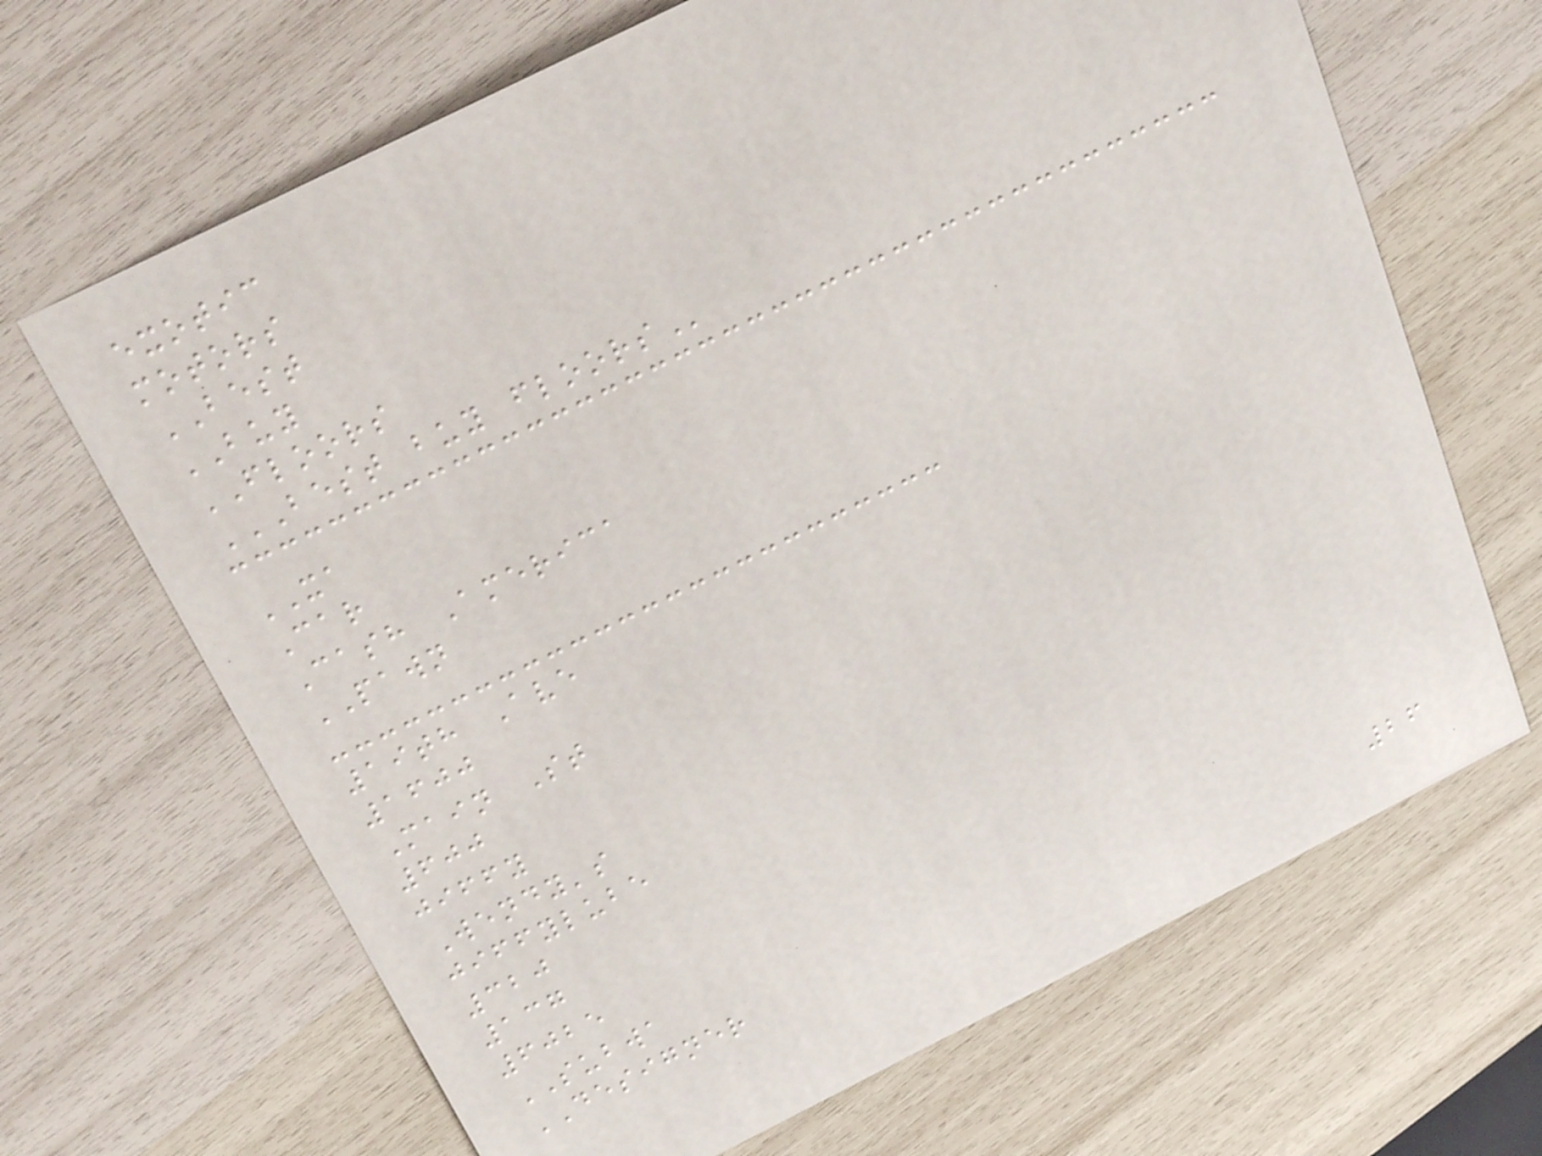exotic
motors
BEST
BUY
FLOORS
BEST BUY FLOORS
XA
Car
Cash America
PAWN
19th Ave
1600
Main St
600
jiffy
Wendy's
jiffylube
320
137
6025
SUBWA
DESIGNER
26
